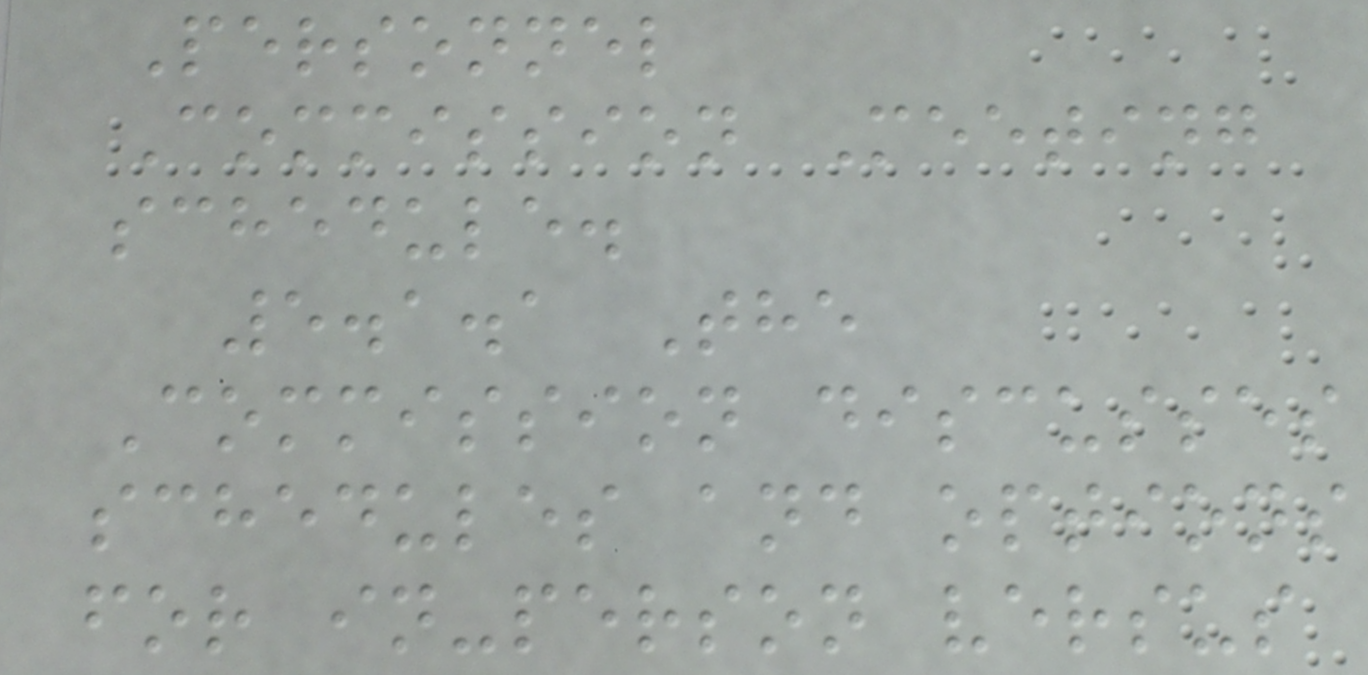Personnel
Commission Meeting
schedule.
5.1.1 The
Commission discusses
schedules and options
for in-person versus
